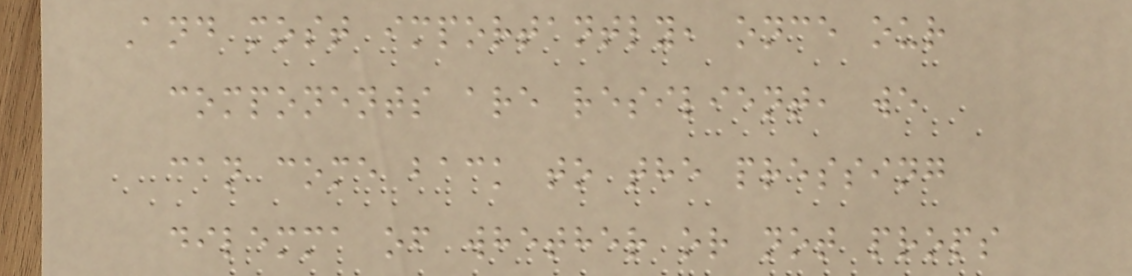And most importantly, once our
components are resilient, we
can come back to the pressing
dilemma of whether or not props
